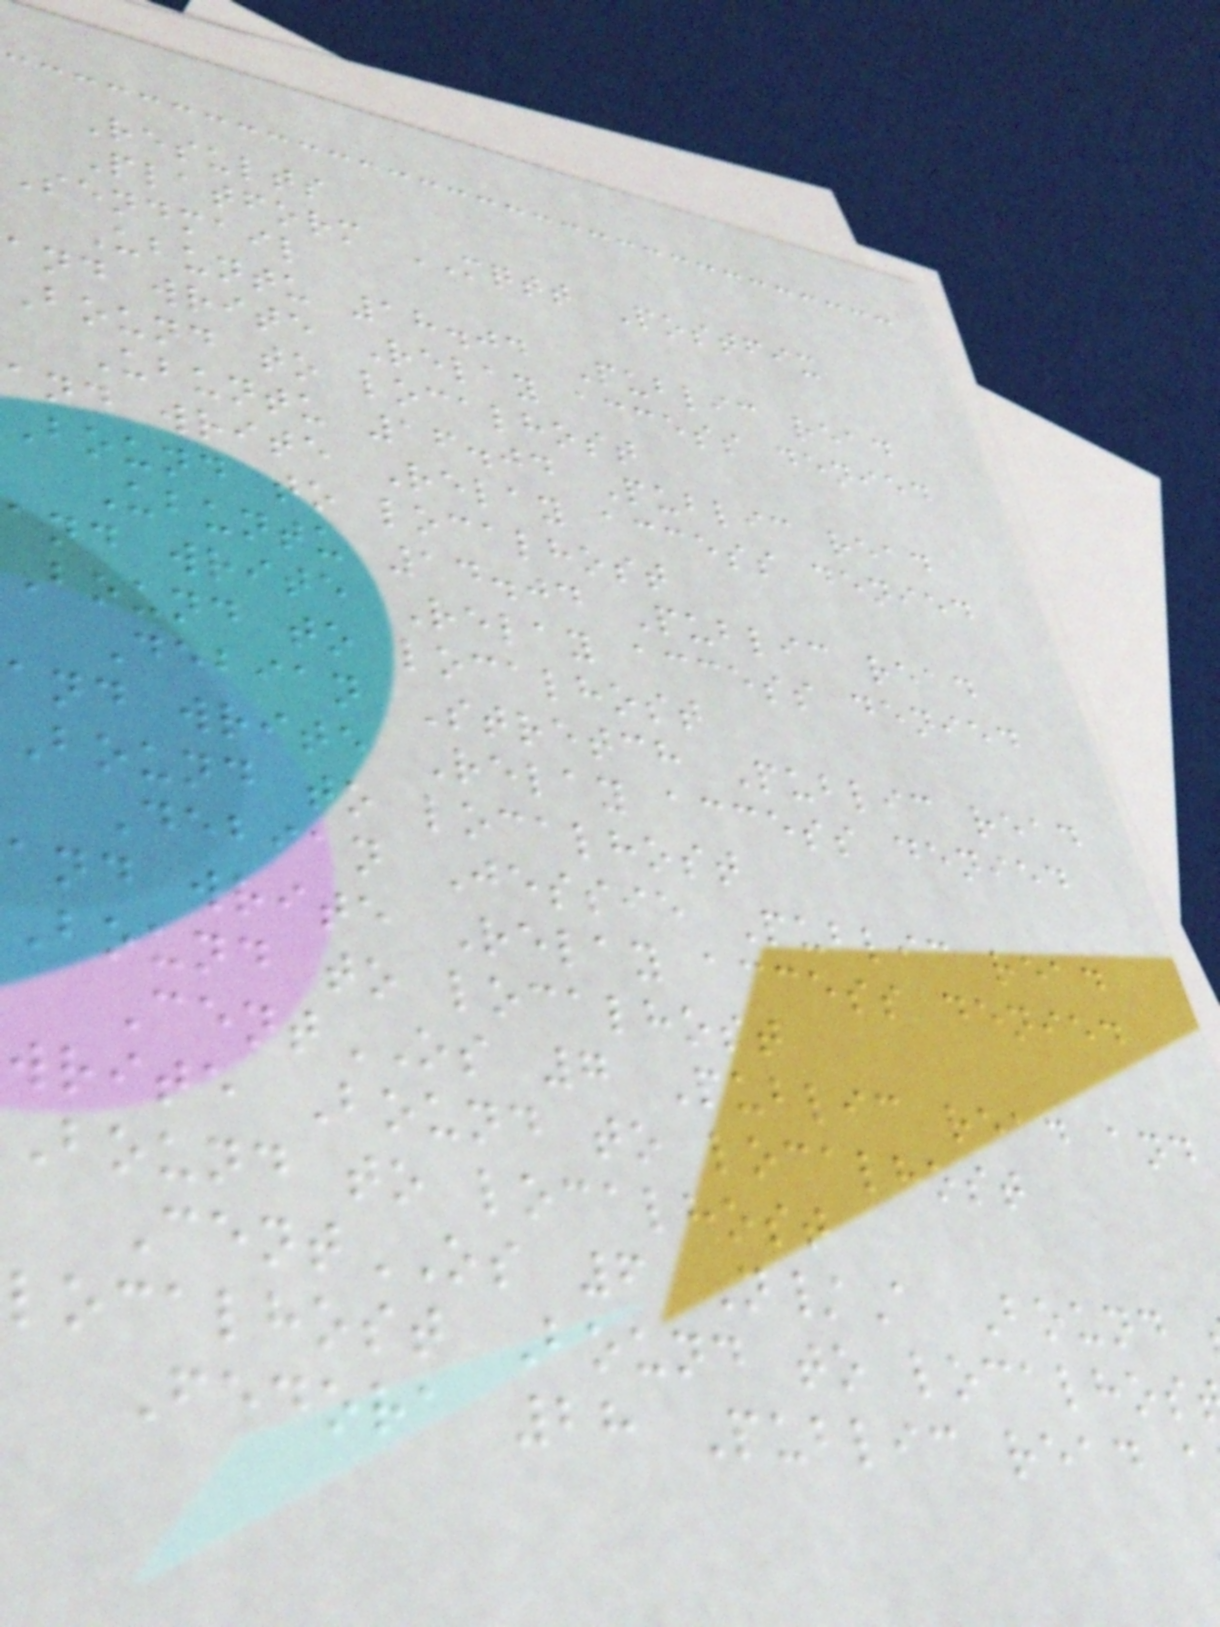Results
Platform MQTT Postfix
Sendmail
Ubuntu 18.04 Public read
and write Relay access denied
Bound to localhost
Ubuntu 16.04 Public read
and write Relay access denied
Bound to localhost
Ubuntu 14.04 Public read
and write Relay access denied
Bound to localhost
Debian Stretch Public read
and write Relay access denied
Bound to localhost
Debian Jessie Public read
and write Relay access denied
Bound to localhost
CentOS 7 Public read and
write Bound to localhost
Bound to localhost
CentOS 6 N/A Bound
localhost Bound to localhos
Fedora 28 Public read a
